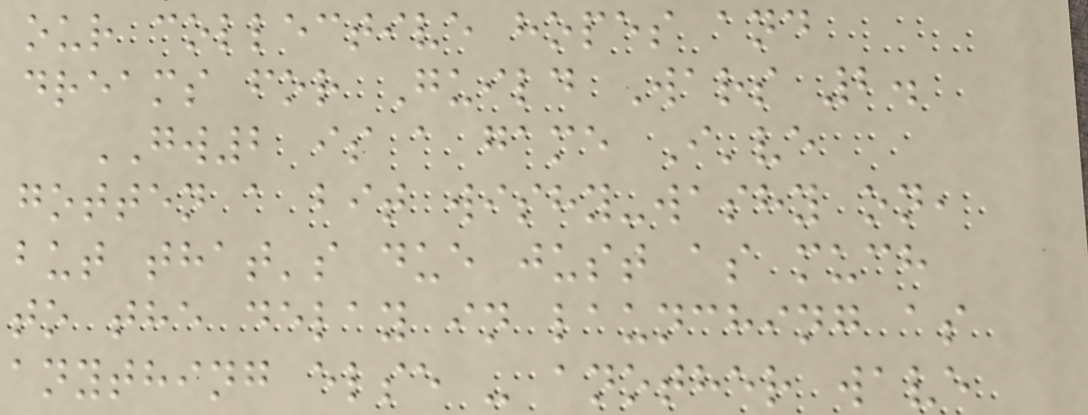our collective hopes and
dreams for Guild Wars 2.
GW2 is a game I've
gotten a bit wishy-washy on,
but that's due just as much
to the delay in launching as
anything else - another wave
